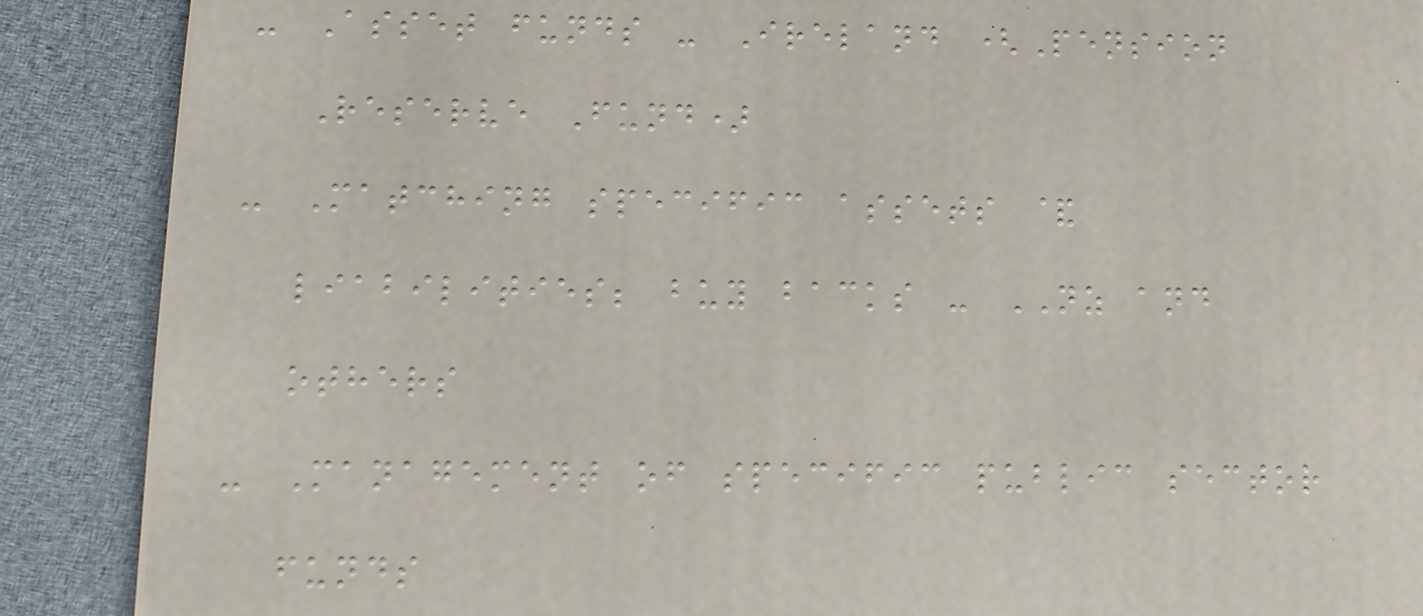- Asset funds - Ireland (Pension
Reserve Fund)
- Matching specific assets &
liabilities; buy backs - NZ and
others
- Management of specific public sector
funds
